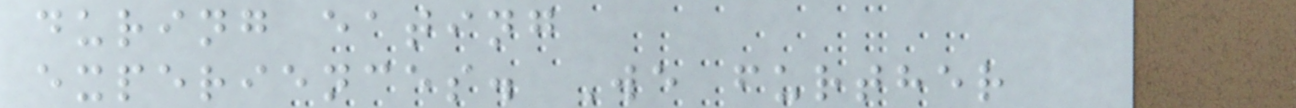during eating
experiences. We further
